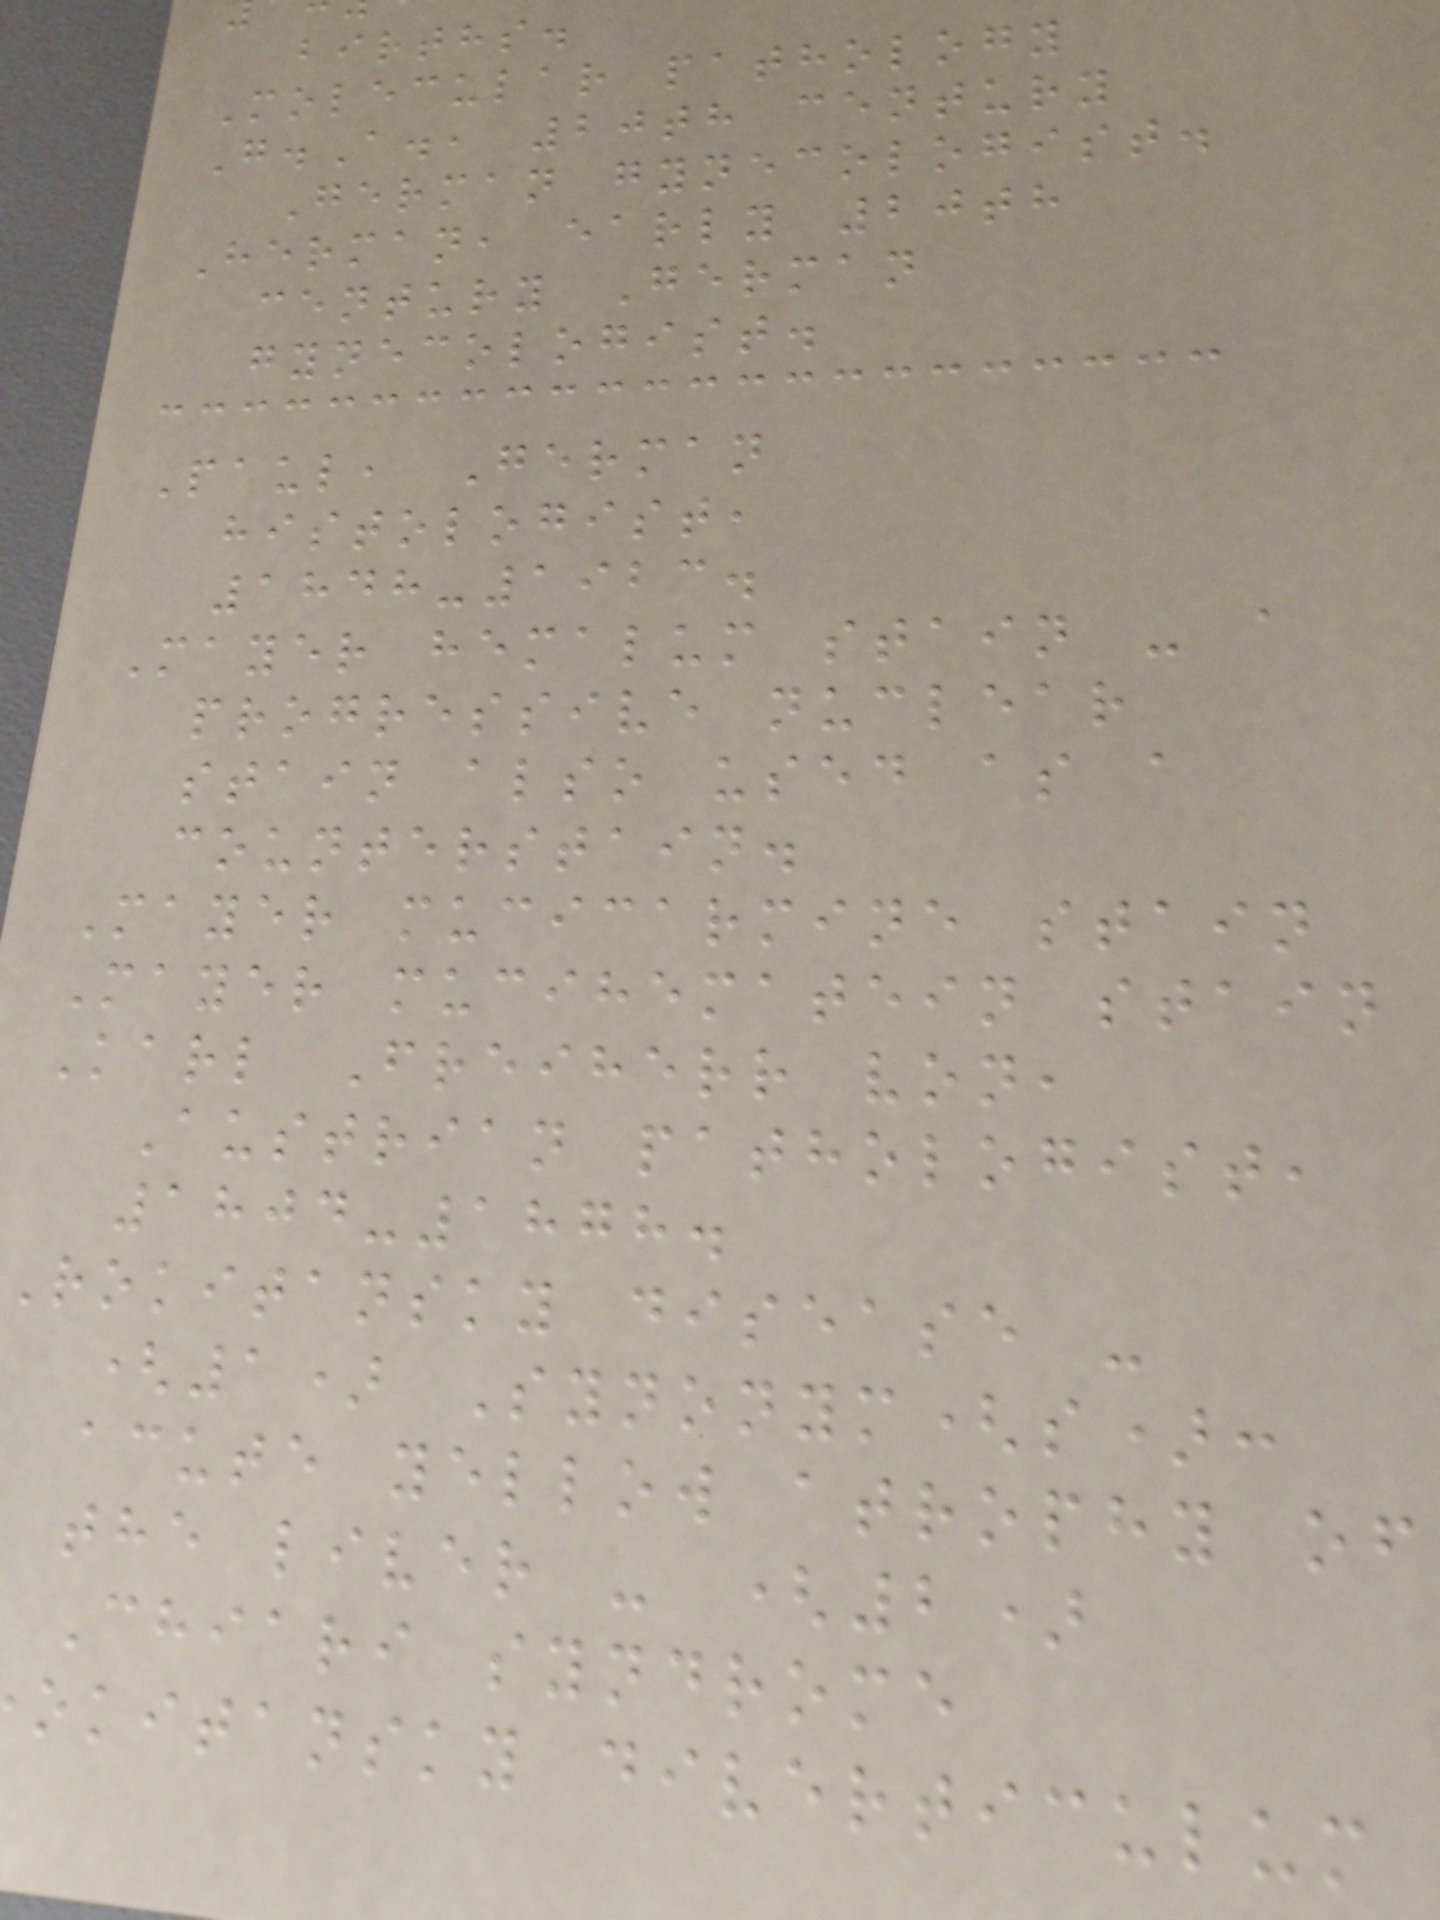births.
Molecular pathology
G.A., 20th century
German gynecologist.
Herman, early 20th
century German
gynecologist.
Paul, German
histologist,
1848-1923.
Mayer hemalum stain - a
progressive nuclear
stain also used as a
counterstain.
Mayer mucicarmine stain
Mayer mucihematein stain
Karl Freiherr von,
Austrian pathologist,
1804-1878.
Rokitansky disease -
(1) Synonym(s):
acute yellow atrophy of
the liver - (2)
Chiari syndrome
okitansky diverticulum
